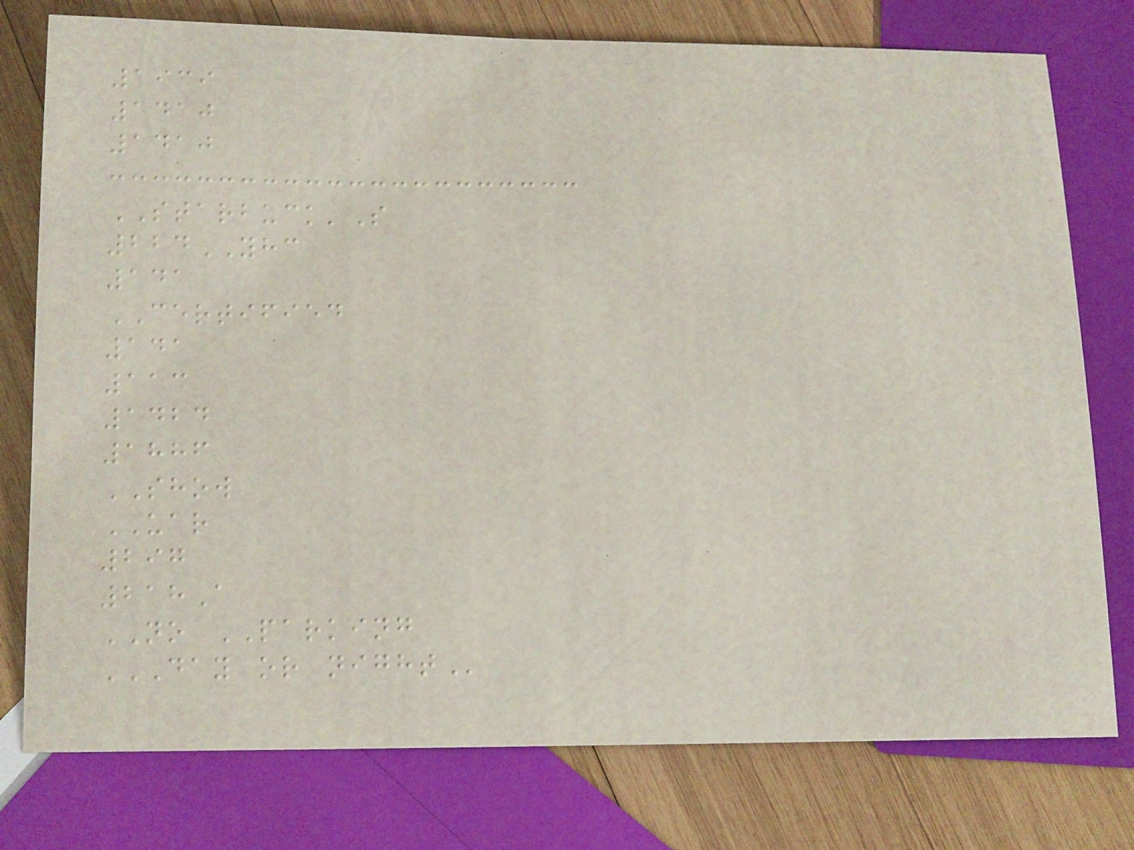1939
1410
1410
STARBUCK'S
224YHC
141
CERTIFIED
141
113
1424
1886
SHOW
UAR
297
218A
NO PARKING
DAY OR NIGHT
